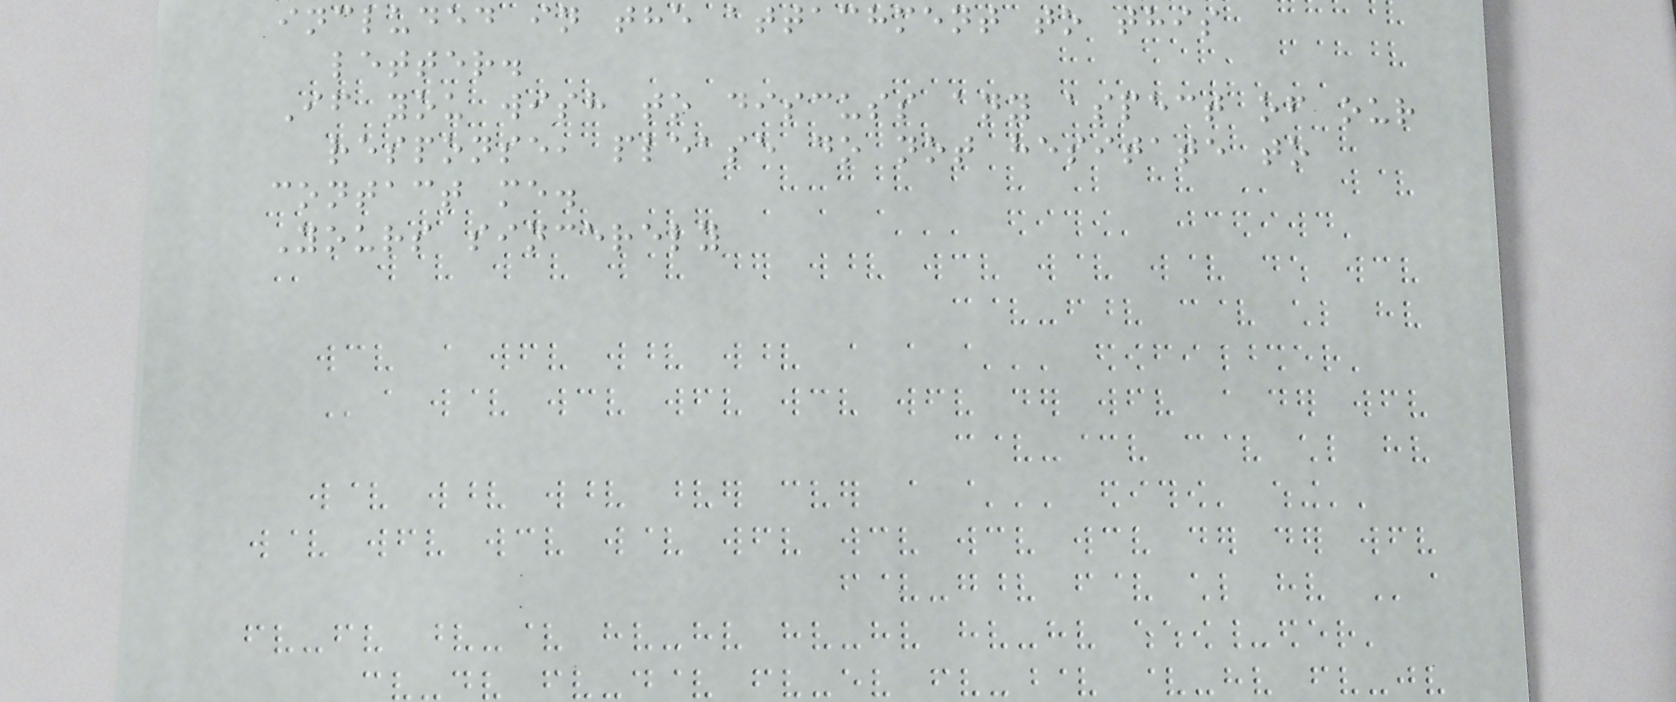included in the attachment to this
letter.
If you wish to discuss any aspect of our
response, please do not hesitate to
contact me.
Yours sincerely
